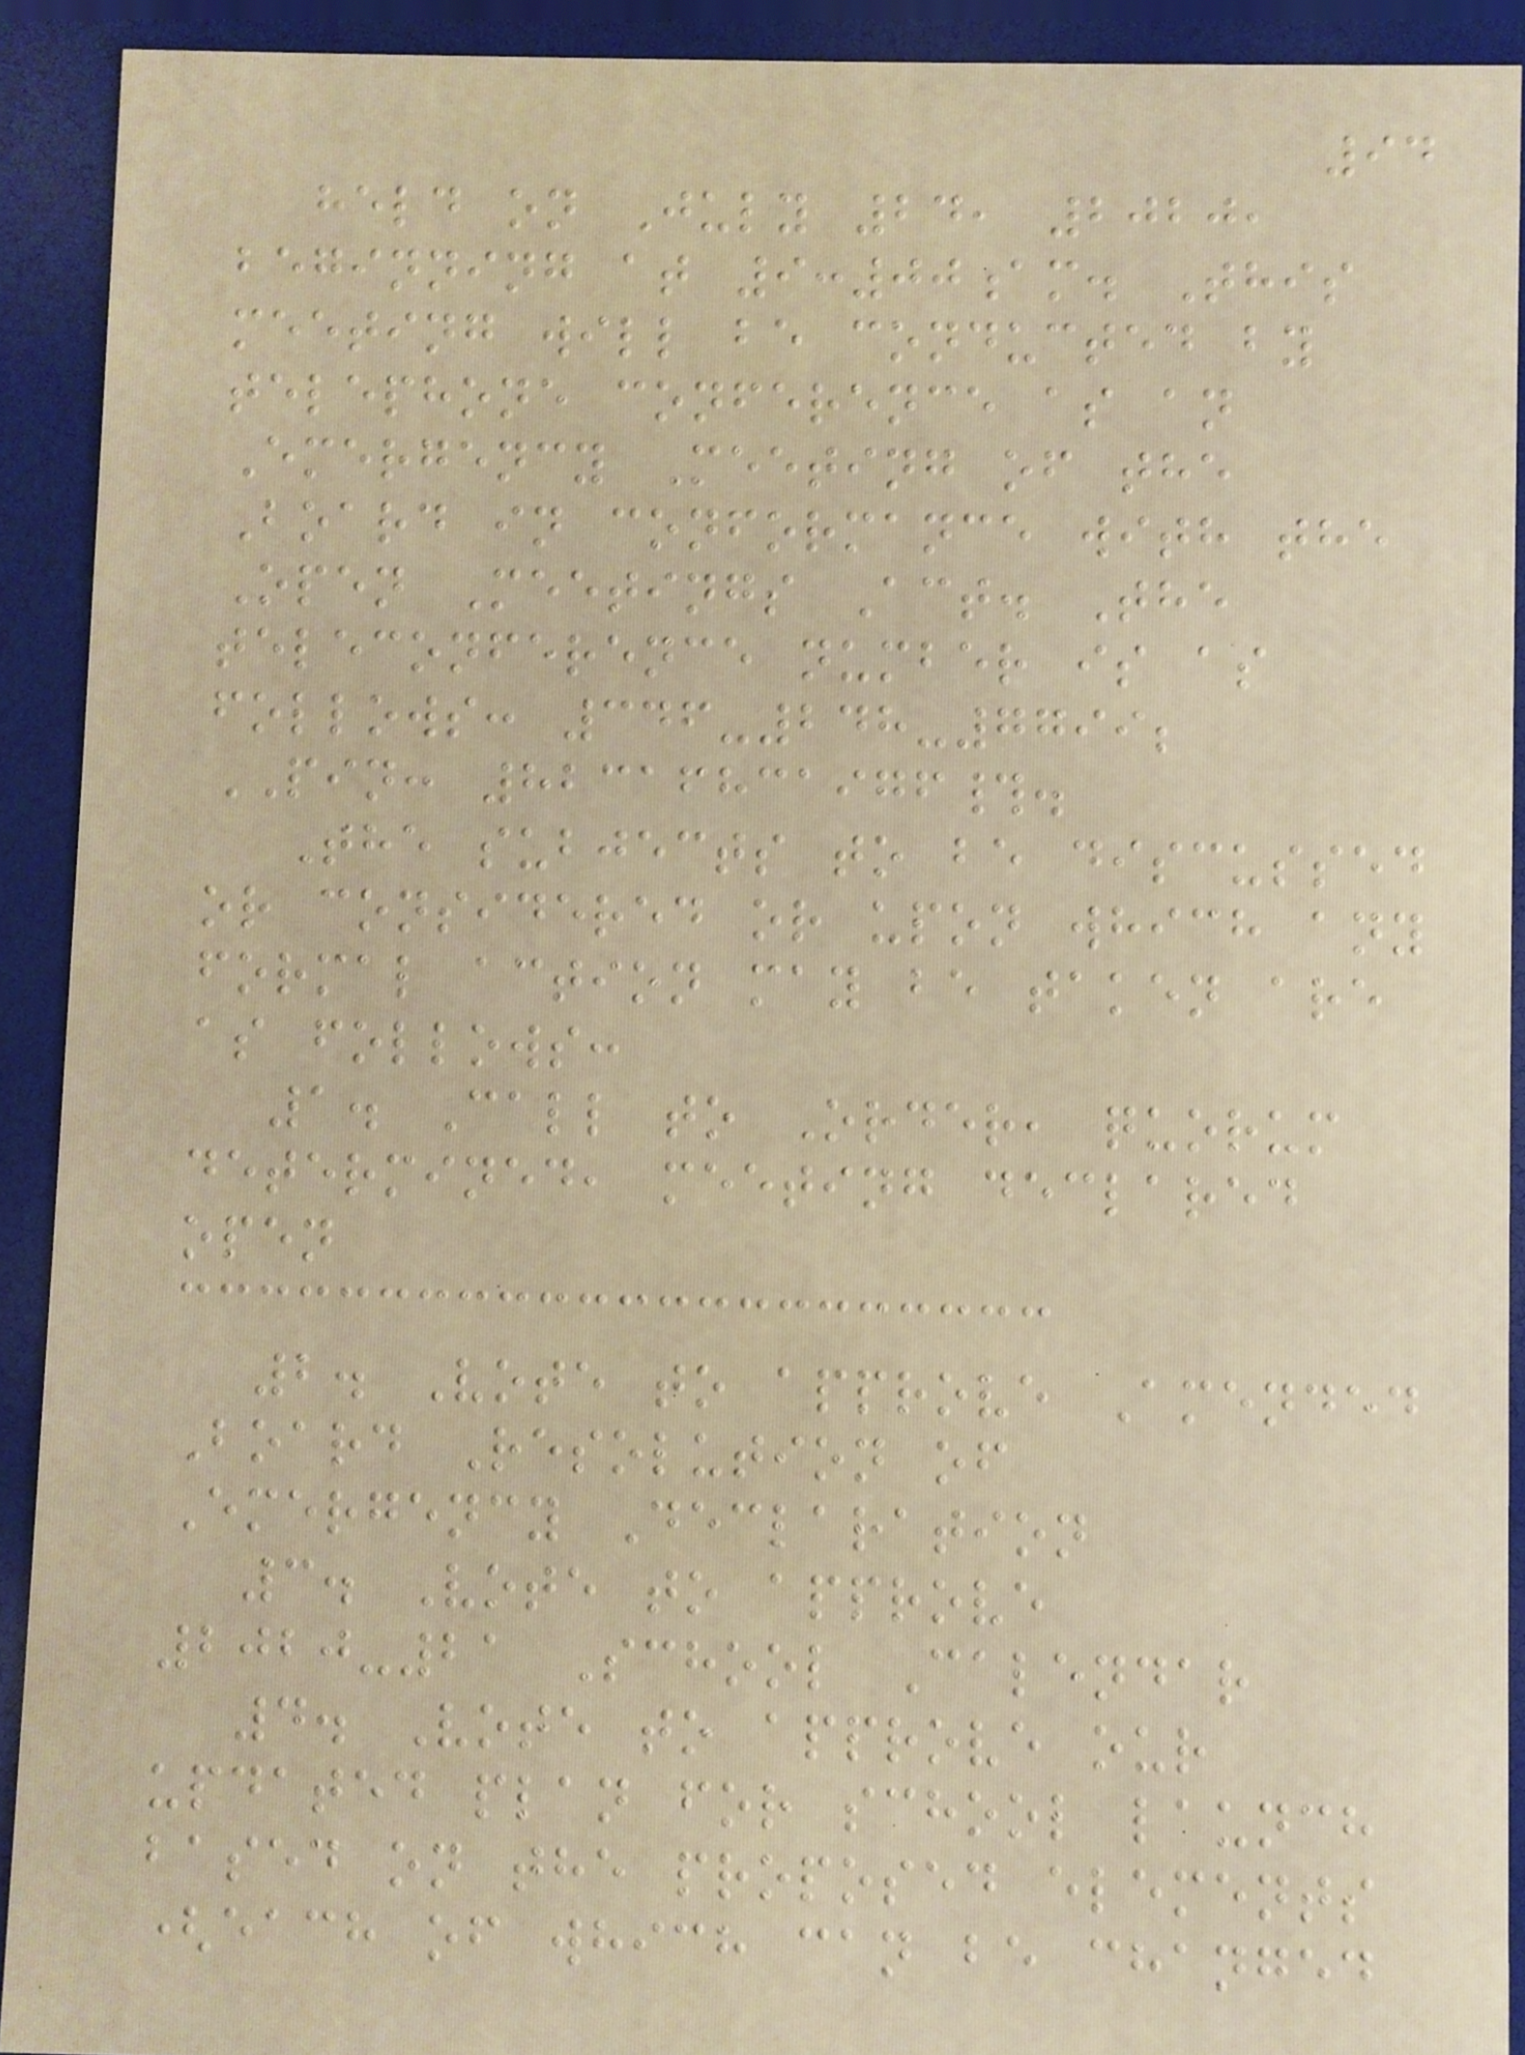94
held on July 24, 2020,
beginning at 9:00am. This
meeting will be conducted by
telephone conference as an
Emergency Meeting of the
Board in conformance with the
Open Meetings Act. The
teleconference number is as
follows: 346-248-7799;
PIN: 82316831976#.
The subjects to be discussed
or considered or upon which any
formal action may be taken are
as follows:
1. Call to Order, quorum
determined, meeting declared
open
2. Vote to approve Amended
Board Resolution of
Emergency Declaration
3. Vote to approve
2020-21 School Calendar
4. Vote to approve our
updated plan for school launch
based on the proposed elements
(each of which can be changed
